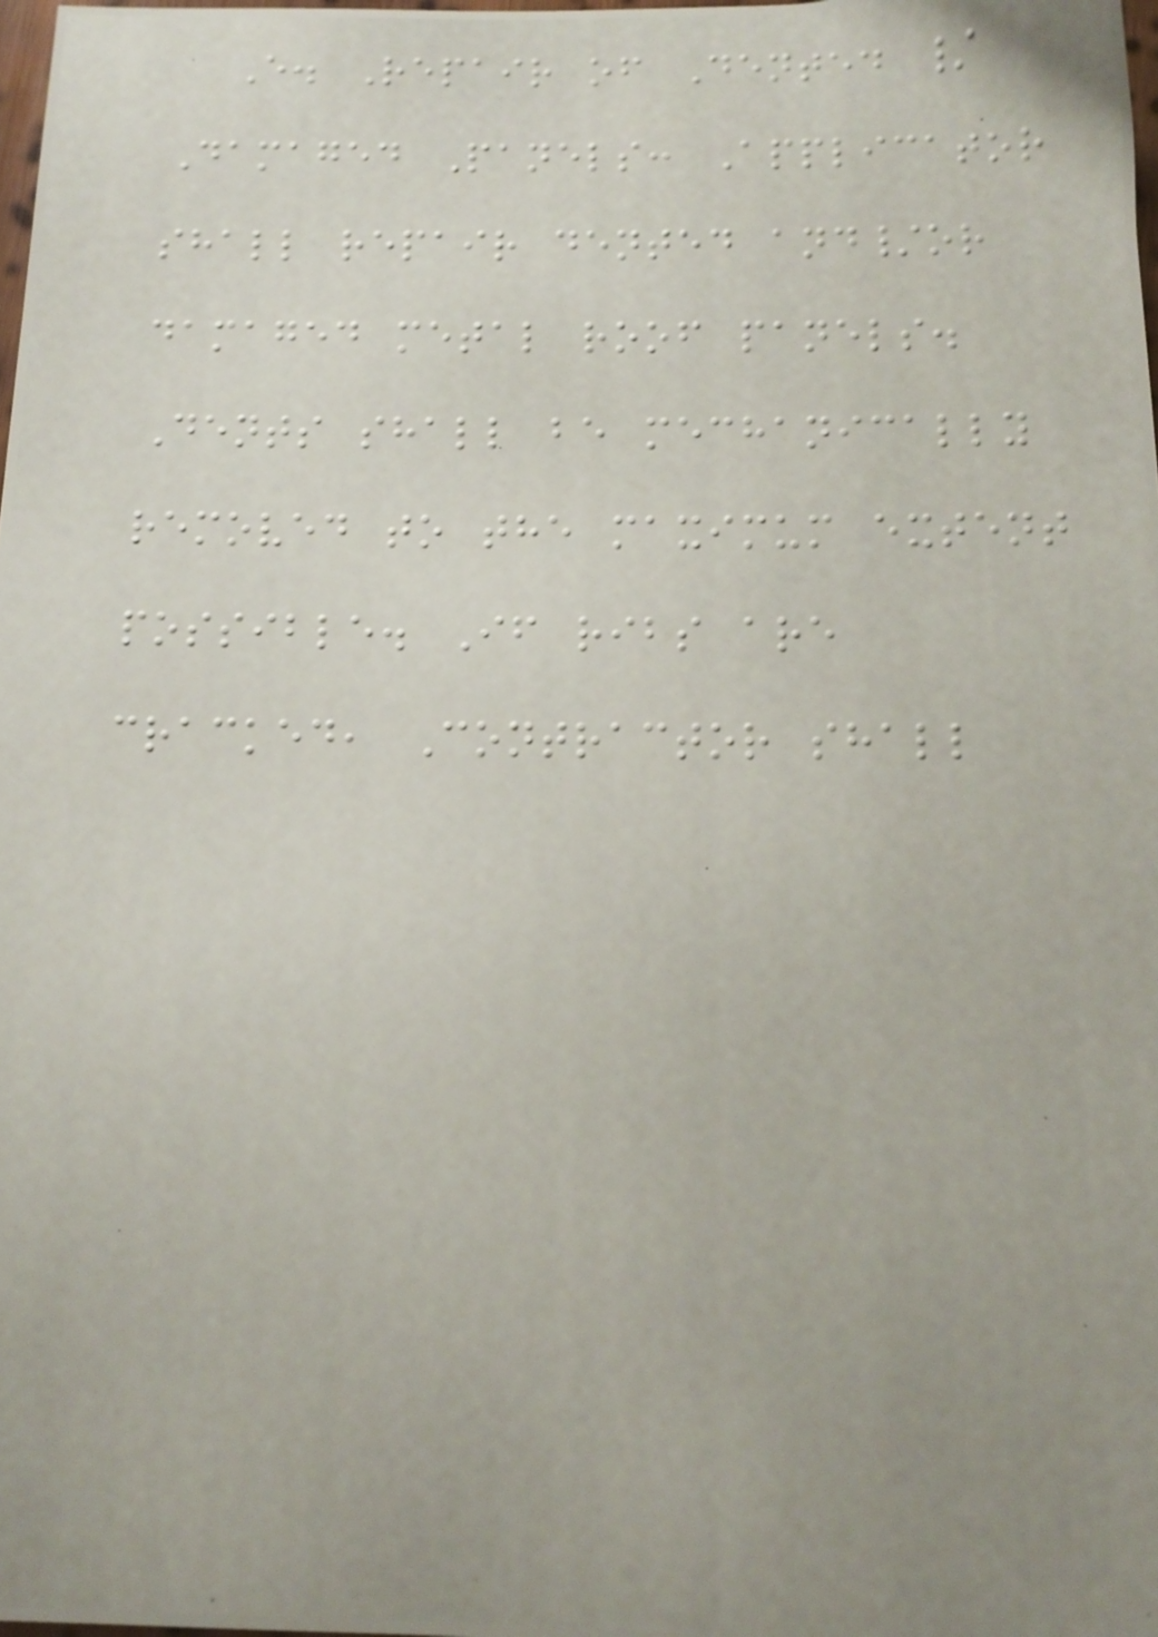E. Repair of Dented /
Damaged Panels: Applicator
shall repair dented and/or
damaged metal roof panels.
Dents shall be mechanically
removed to the maximum extent
possible. If ribs are
cracked, Contractor shall
